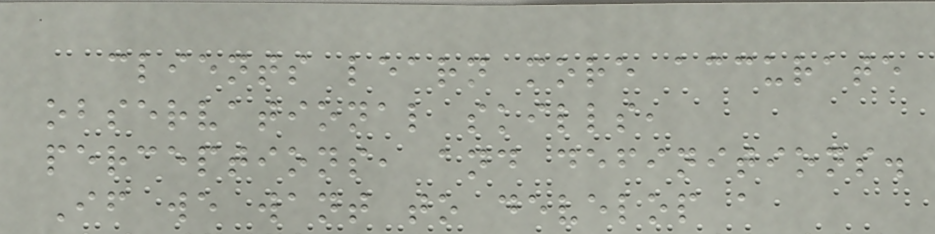clients learn more accurate
observational skills,
perceptions, and definitions.
If we want to develop a
